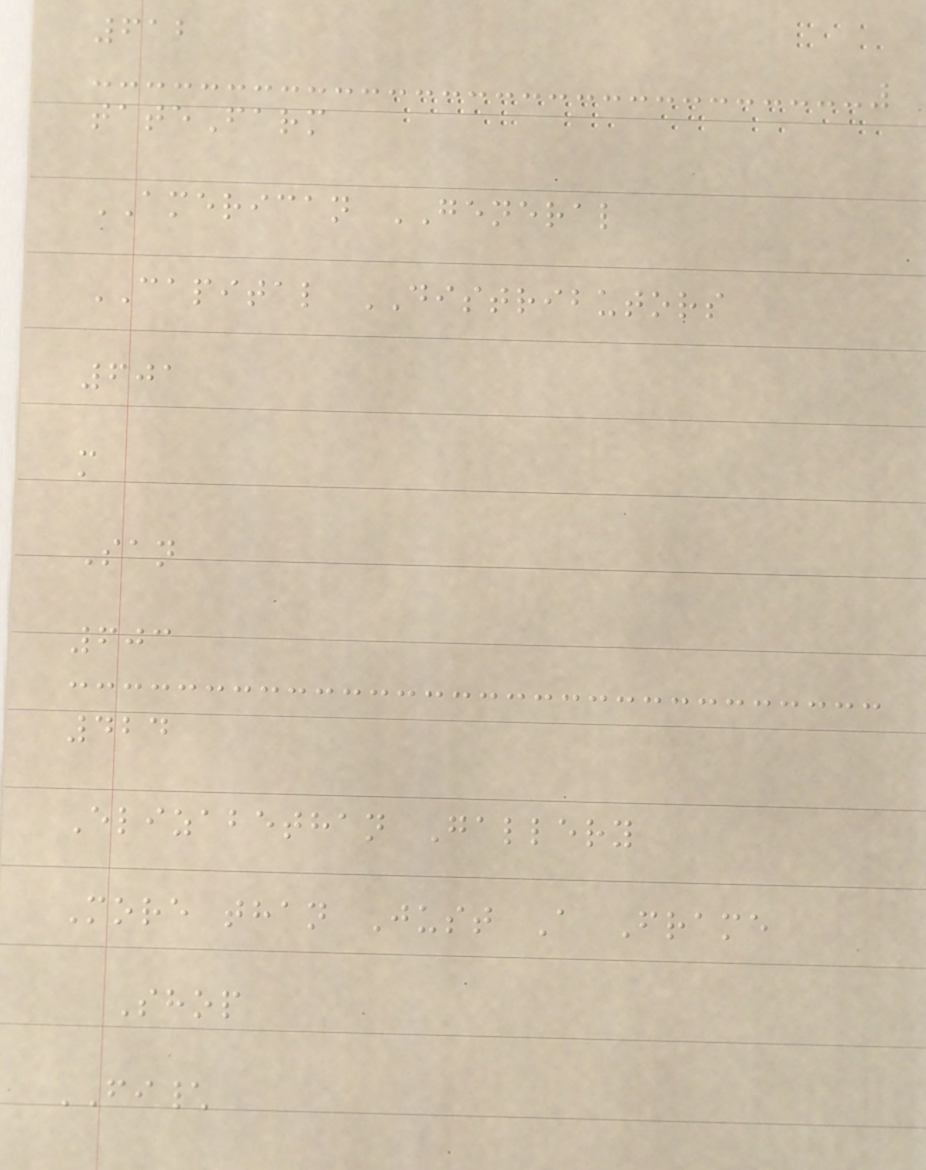612
tateFarm
AMERICAN GENERAL
CAPITAL DISTRIBUTORS
601
m
San
603
424
Elizabethan Gallery
More than Just A Frame
Shop
FI\
